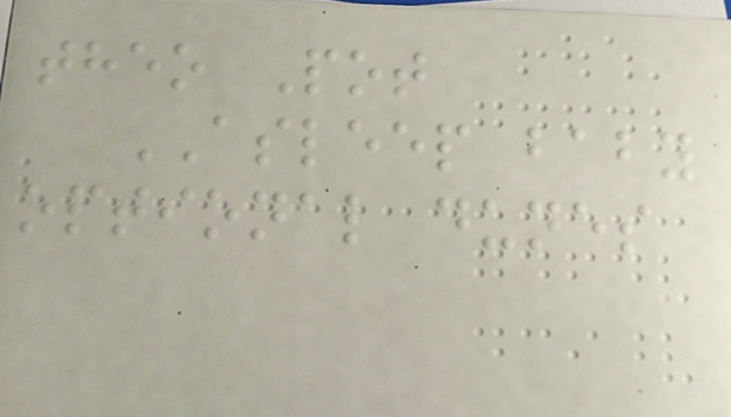theo Pot
ASLEEP baby
optional dunes
